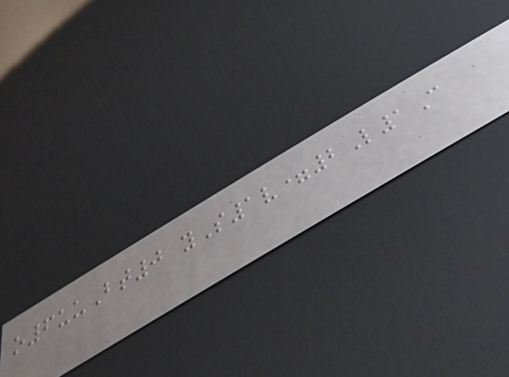o6uuBt0 yS1v=2L1C
